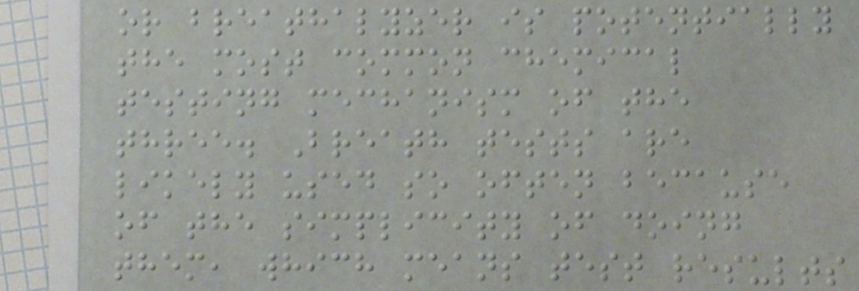or breathalyzer is potentially
the most common chemical
testing mechanism of the
three. Breath tests are
likely used so often because
of the simplicity of doing
them, which means test results
